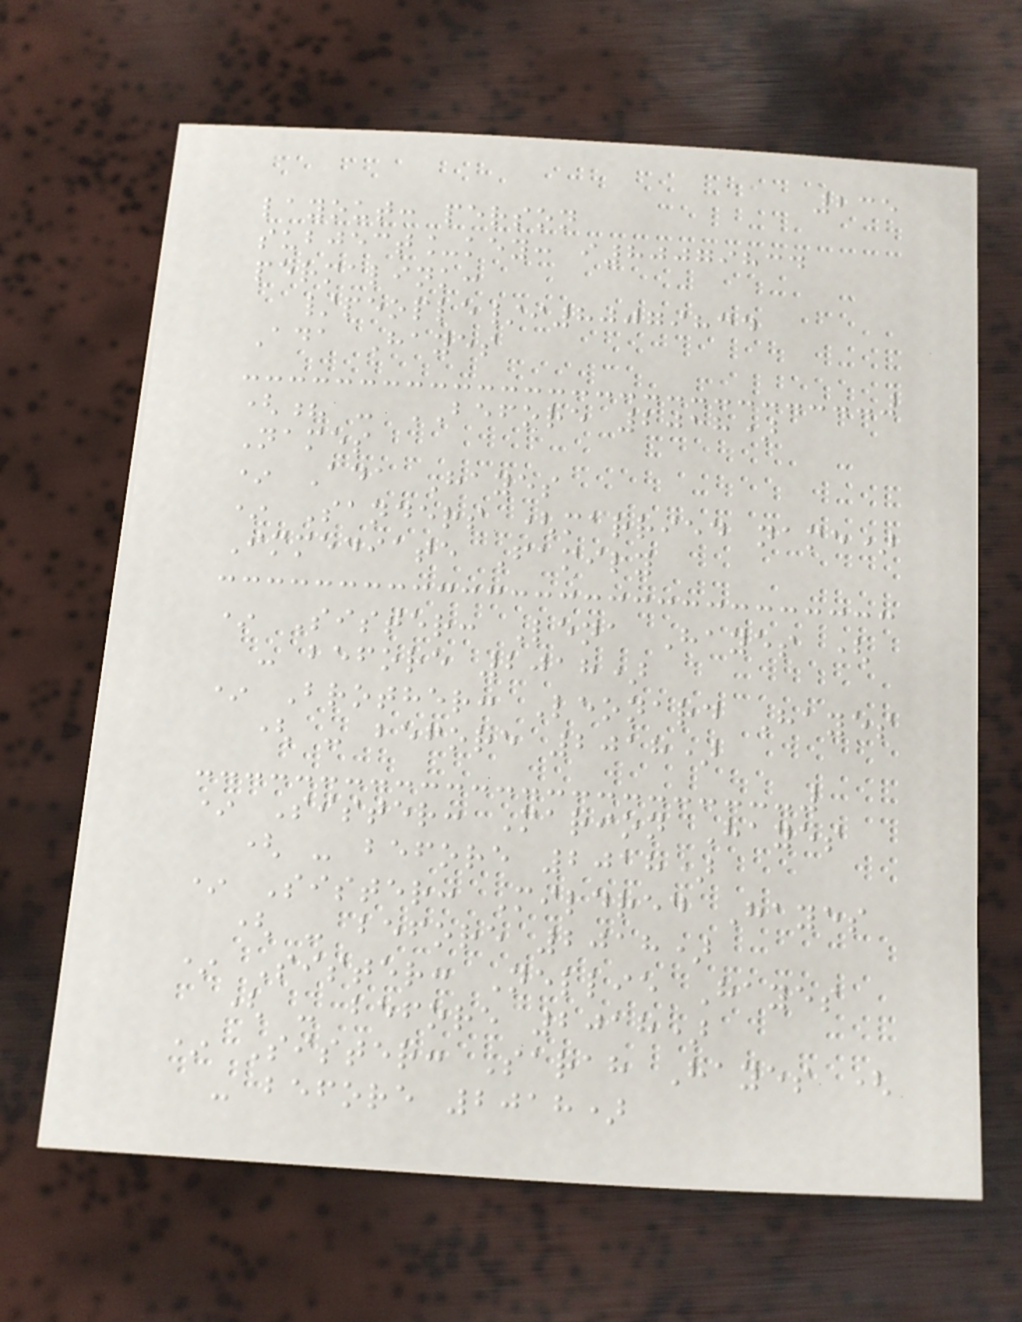235
layout: person
subject_key: i80079834
permalink:
/people/i80079834
Ada Hayes
(? - BEFORE 2018)
Names
* Ada Hayes
* Sanders (married name)
Immediate Family
* Sister: Lena Hayes (
- before 2018)
* Brother: Leonard Hayes
( - before 2018)
* Sister: Marion Hayes
( - before 2018)
* Sister: Mildred Hayes
( - before 2018)
* Sister: Nellie Hayes
( - before 2018)
* Sister: Sarah Hayes (
- before 2018)
